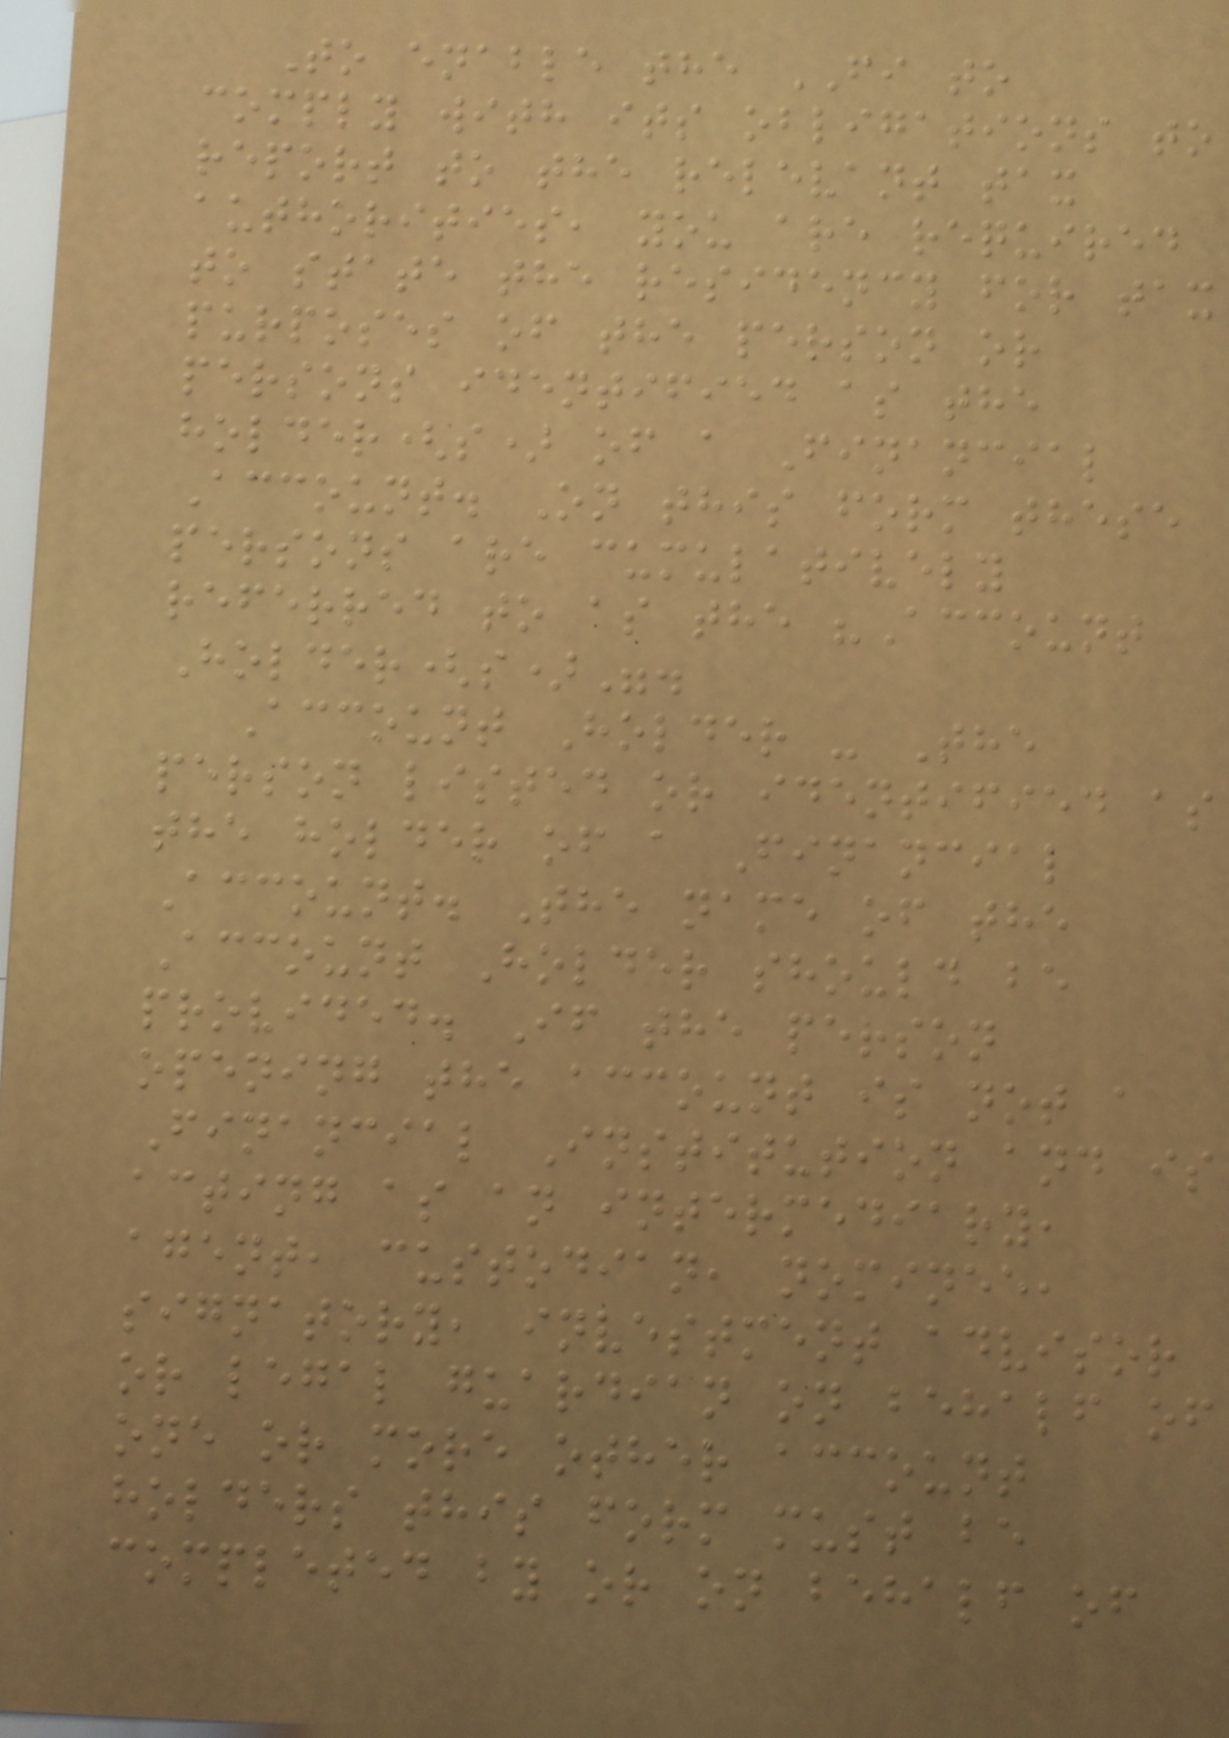To enable the FI to
comply with its obligations to
report to the relevant tax
authorities, you are required
to state the residency for tax
purposes of the person or
persons identified as the
holder(s) of a Financial
Account. On this form these
persons are cumulatively
referred to as the "Account
Holder(s)".
Account Holder - The
person listed or identified as
the holder of a Financial
Account. The name of the
Account Holder should be
provided. If the person
opening the account is not a
Financial Institution and is
acting as an intermediary,
agent, custodian, nominee,
signatory, investment advisor
or legal guardian on behalf of
one or more other account
holders this form must be
completed by or on behalf of
